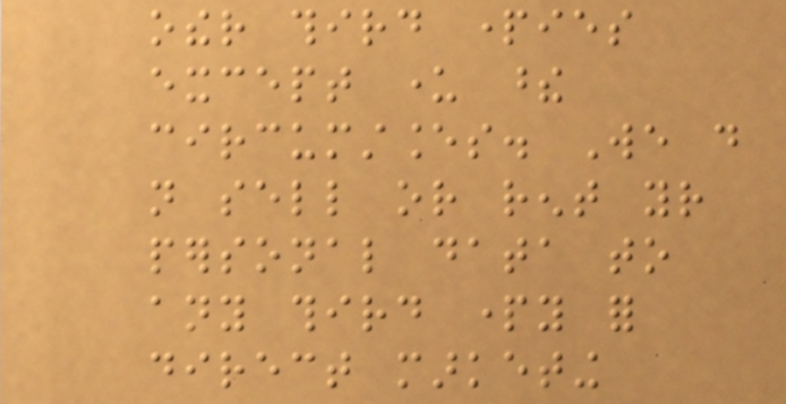other third parties
except under these
circumstances. We do
not sell or rent your
personal data to
any third party for
direct marketing
